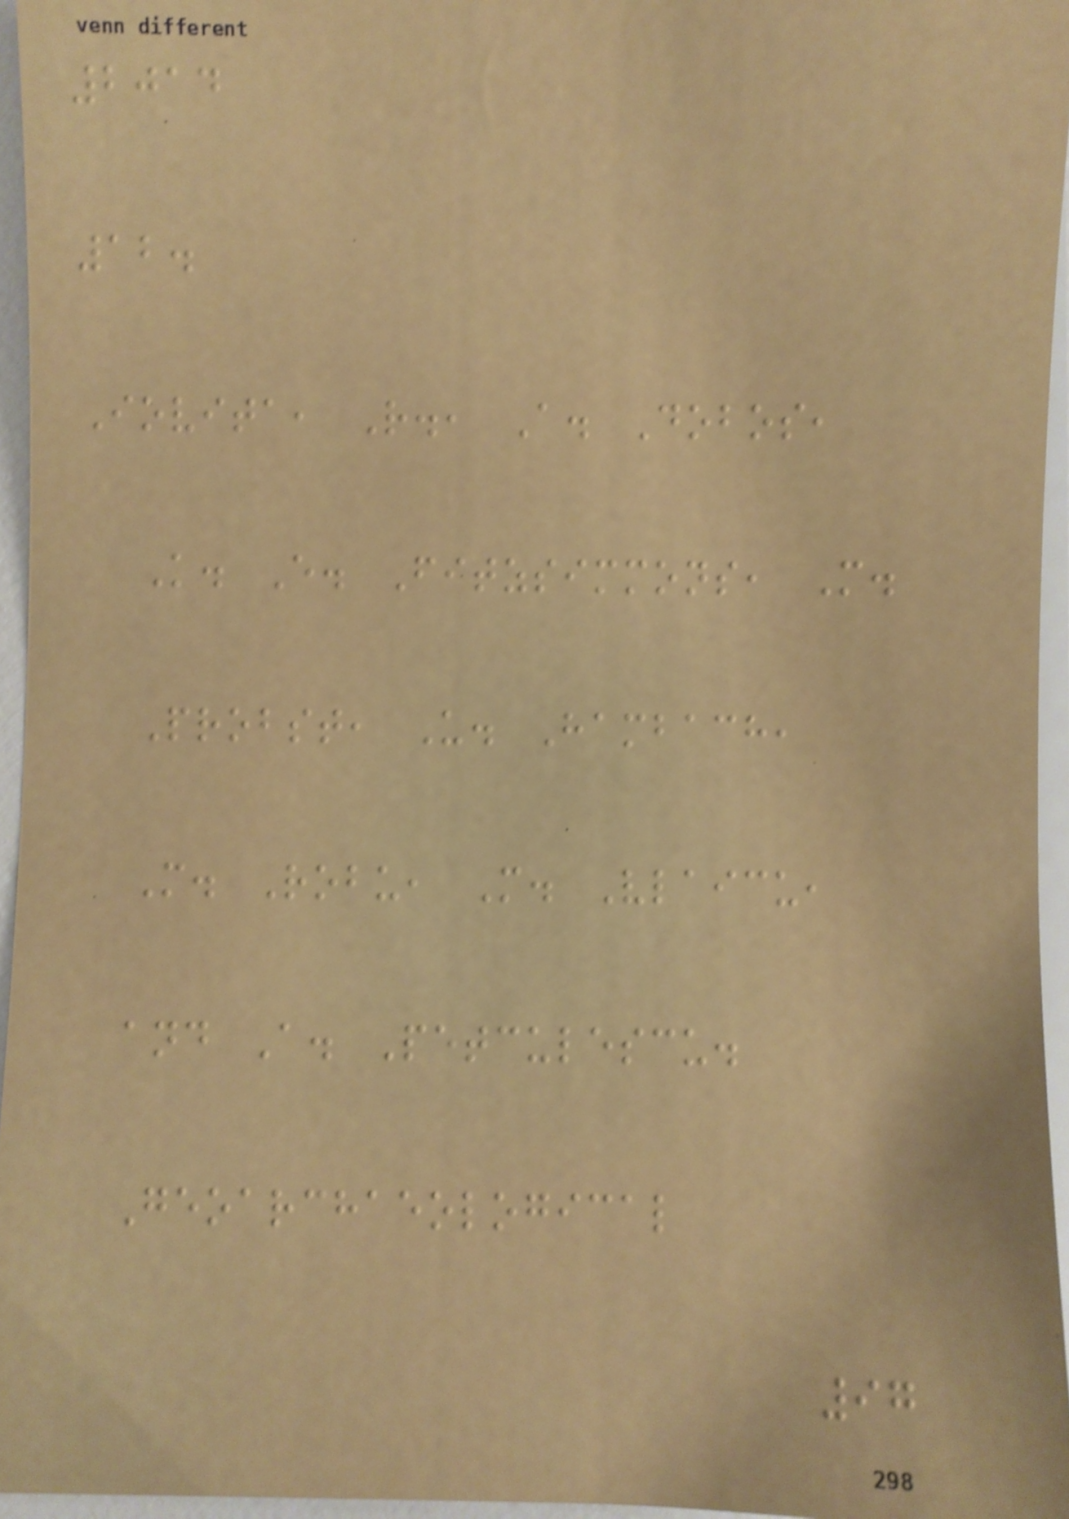2014
12.
Iovita, R., A. Dobos,
K. E. Fitzsimmons, M.
Probst, U. Hambach,
M. Robu, M. Vlaicu,
and A. Petculescu.
Geoarchaeological
97
